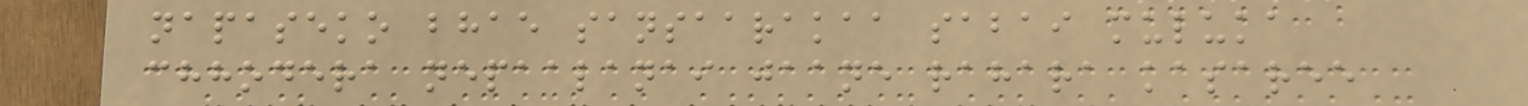napaseko bhae sansaarakaa sabai muluka
chhodera nepaalanai jaane rahara kasaree
